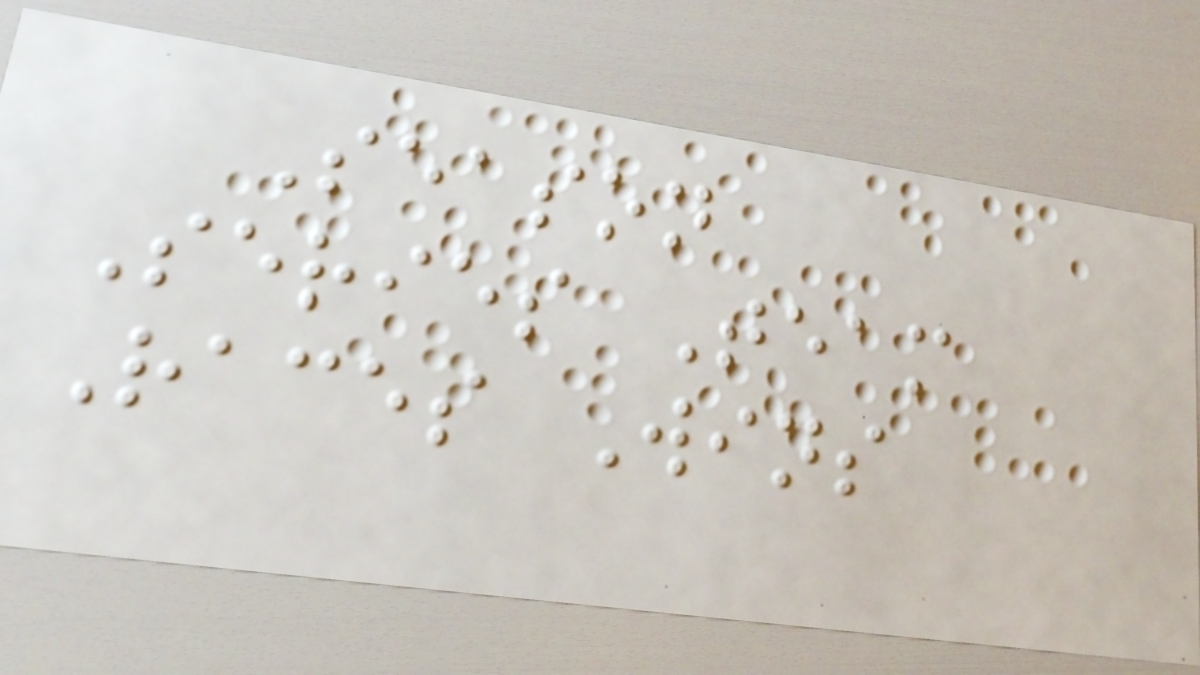Season
Series Team
Races Wins
